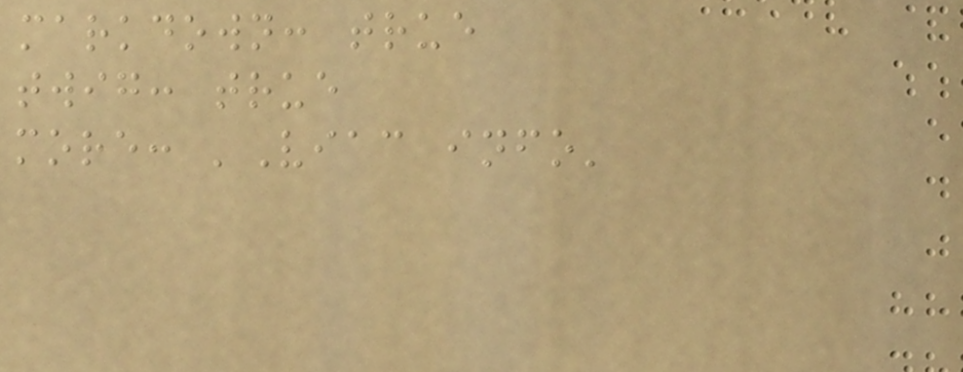markdown: true
twig: true
more: 'Viac info'
